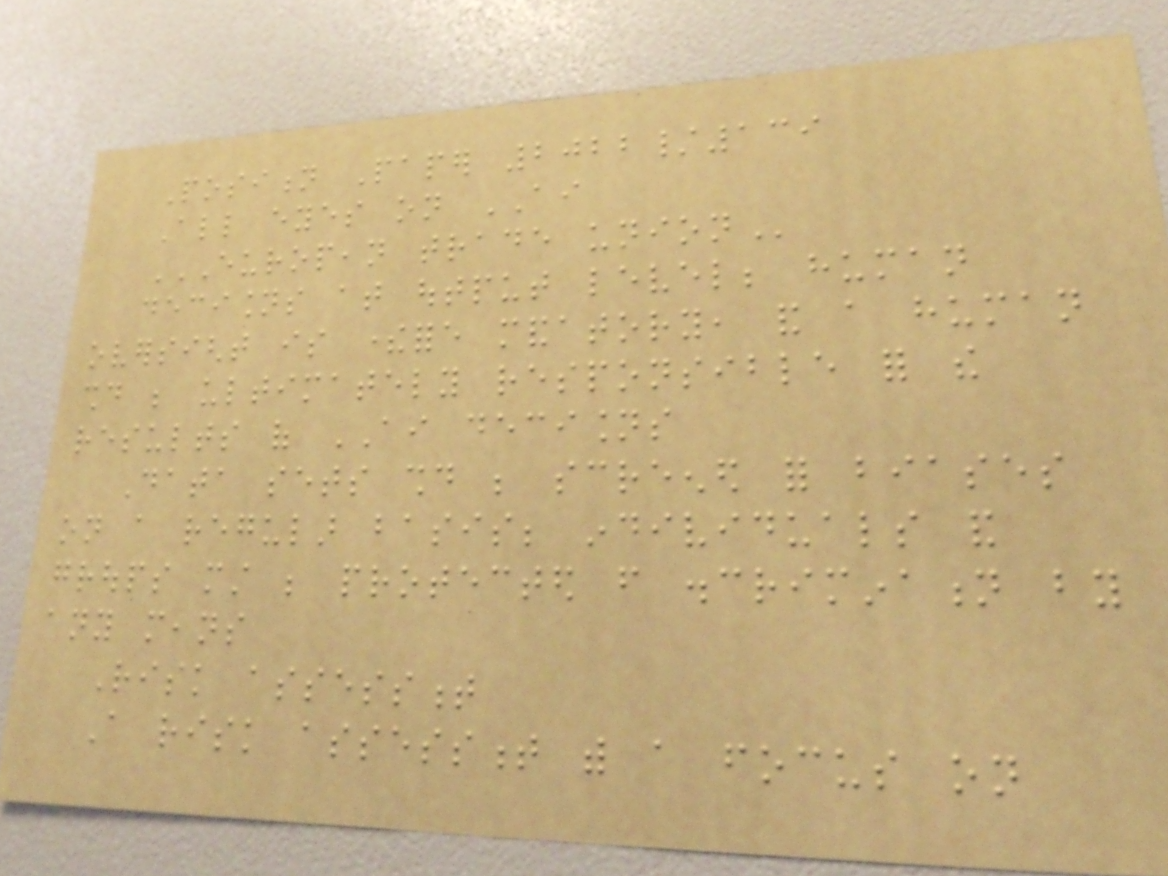Position Paper 2022/139
All eyes on AI
EUROPEAN TRADE UNION
decisions at output level; human
oversight is therefore mandatory, and a human
should be ultimately responsible for the
results of AI decisions
Data sets should be screened for biases
on a regular basis; individuals and
groups must be protected from discrimination by
any means
Risk assessment
A risk assessment with a focus on
